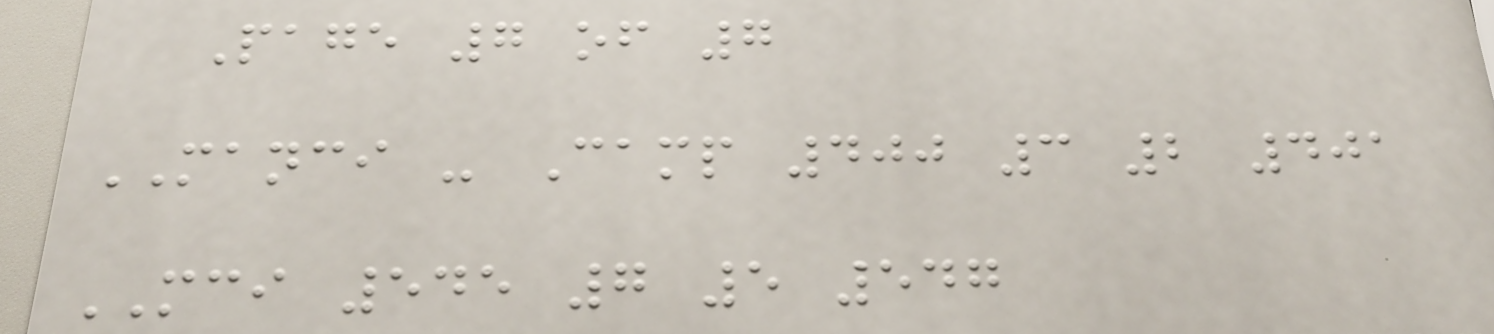Page 7 of 7
MANCI - Camp 400 3 2 401
MCI 545 7 5 547
